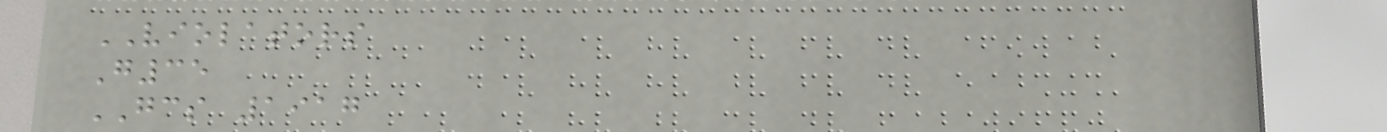VIOLATORS
G35
GCS 1917
